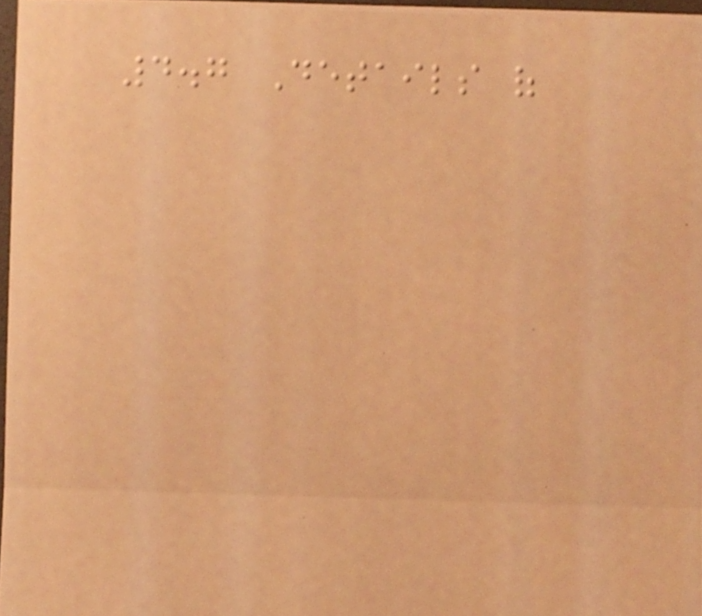4.7 Details of
